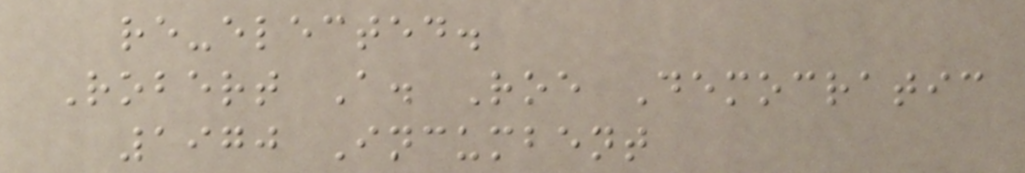re-elected.
Robert A. Roe Democratic
1970 Incumbent
